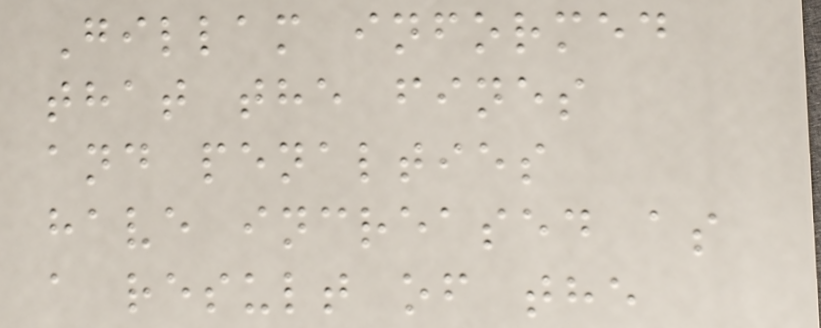Gillam informed
that the fines
and penalties
have increased as
a result of the
